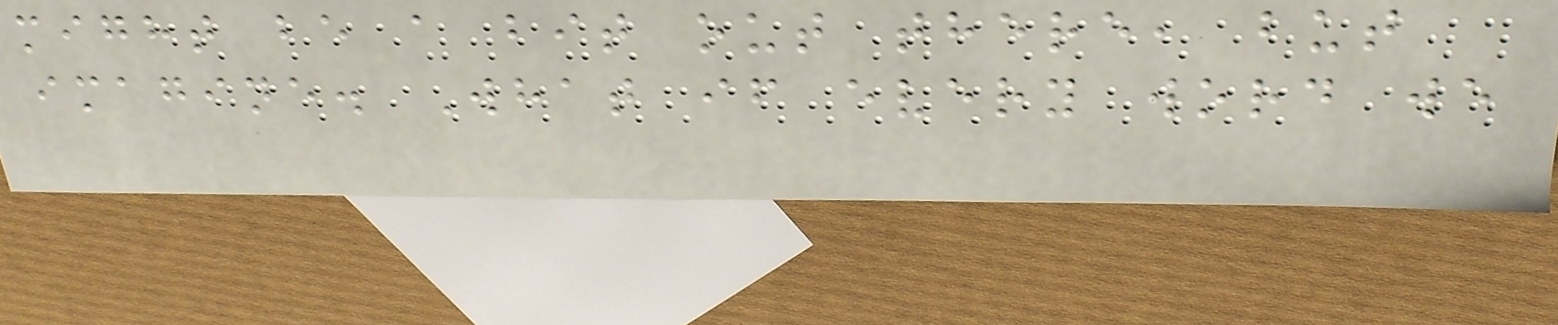might be a bit out there, but
imagine. What if every word we
